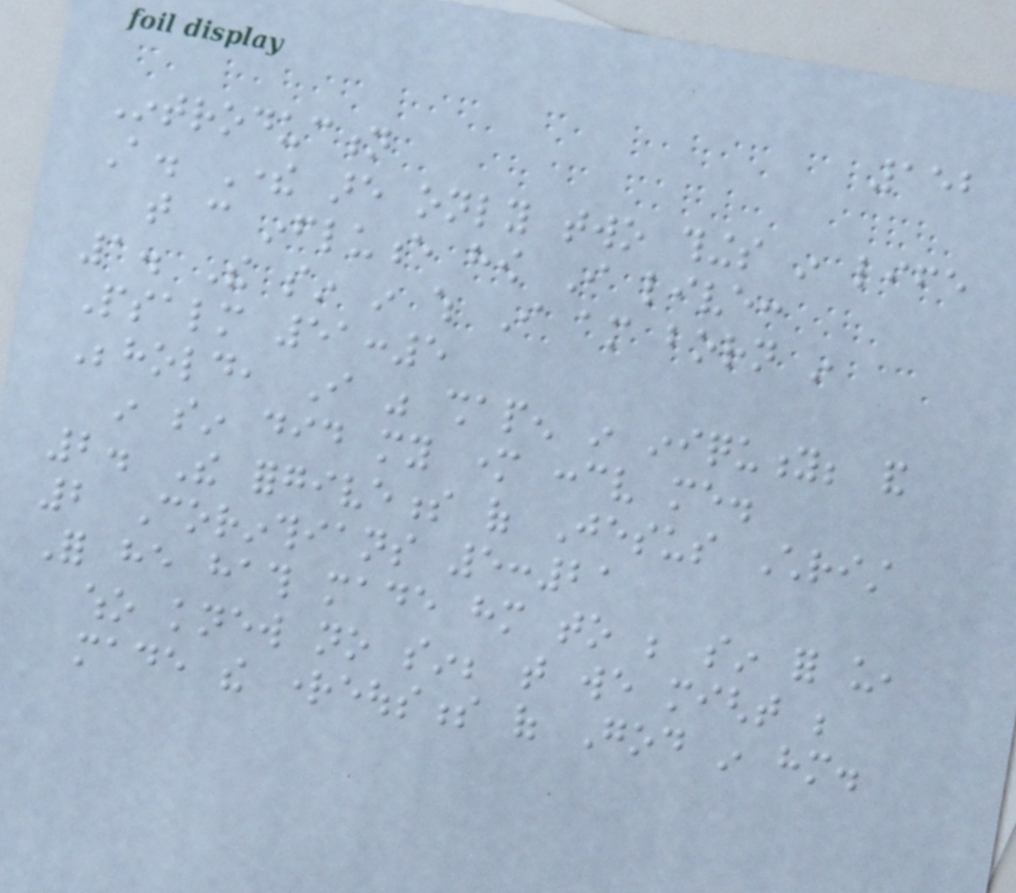152
Introduction
A. There are only two things in life
that can influence how I live:
1. The sin in which I am born in
Psalm 51:5
Behold, I was shapen in iniquity; and
in sin did my mother conceive me.
2. The forgiveness of Jesus Christ
2 Corinthians 5:21
For he hath made him to be sin for us,
who knew no sin; that we might be
made the righteousness of God in him.
